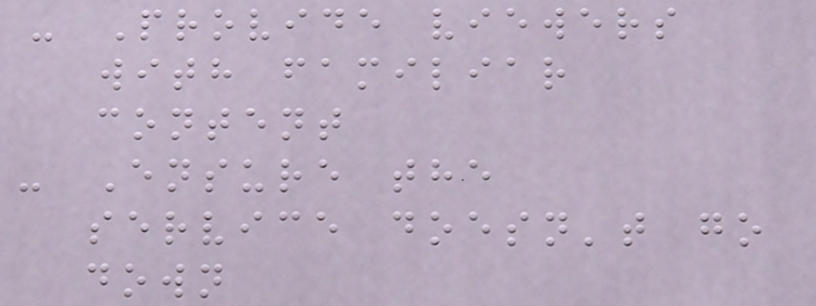- Provide viewers
with familiar
content
- Ensure the
service doesn't go
down
